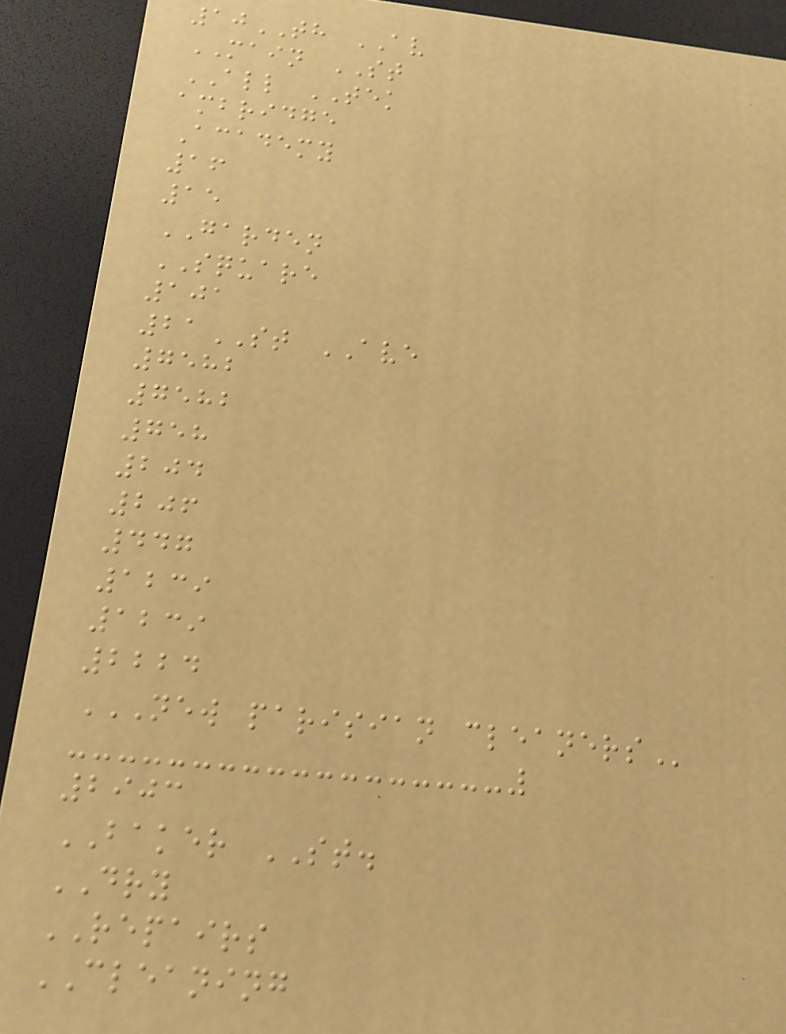10TH AV
MAIN ST
ALL TEK
ambridge
Academy
16
15
GARDEN
SQUARE
101
21ST AVE
7582
7582
758
204
206
447
1239
1239
2224
NEW PARISIAN CLEANERS
2903
BAKER ST.
DRY
REPAIRS
CLEANING
